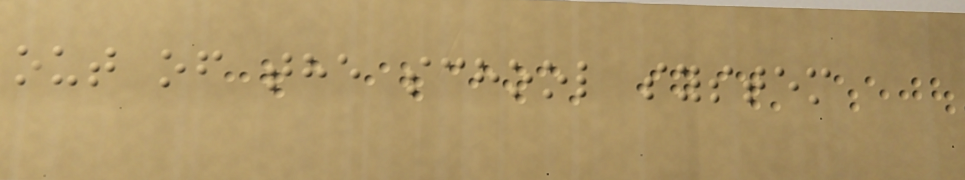out of the school system
